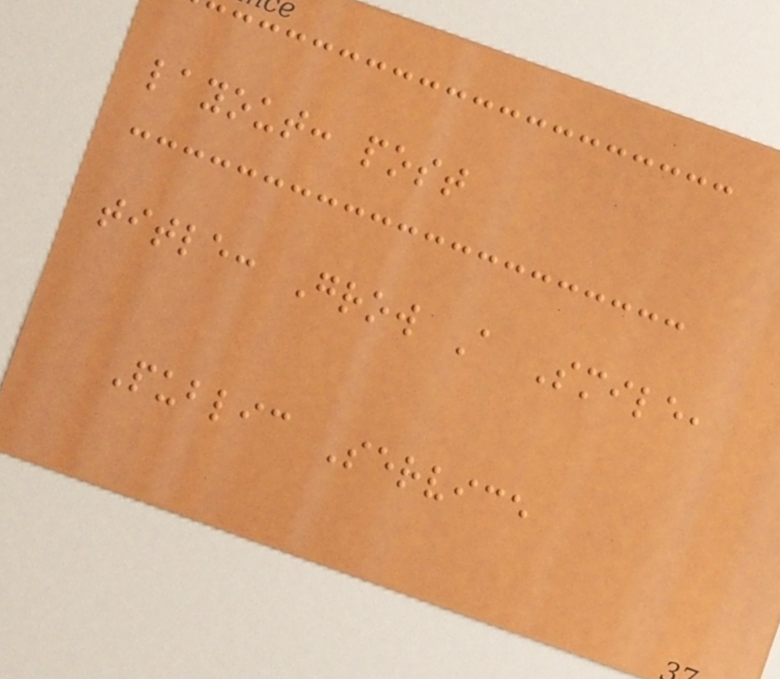layout: post
title: Grow A Smile,
Public Service
